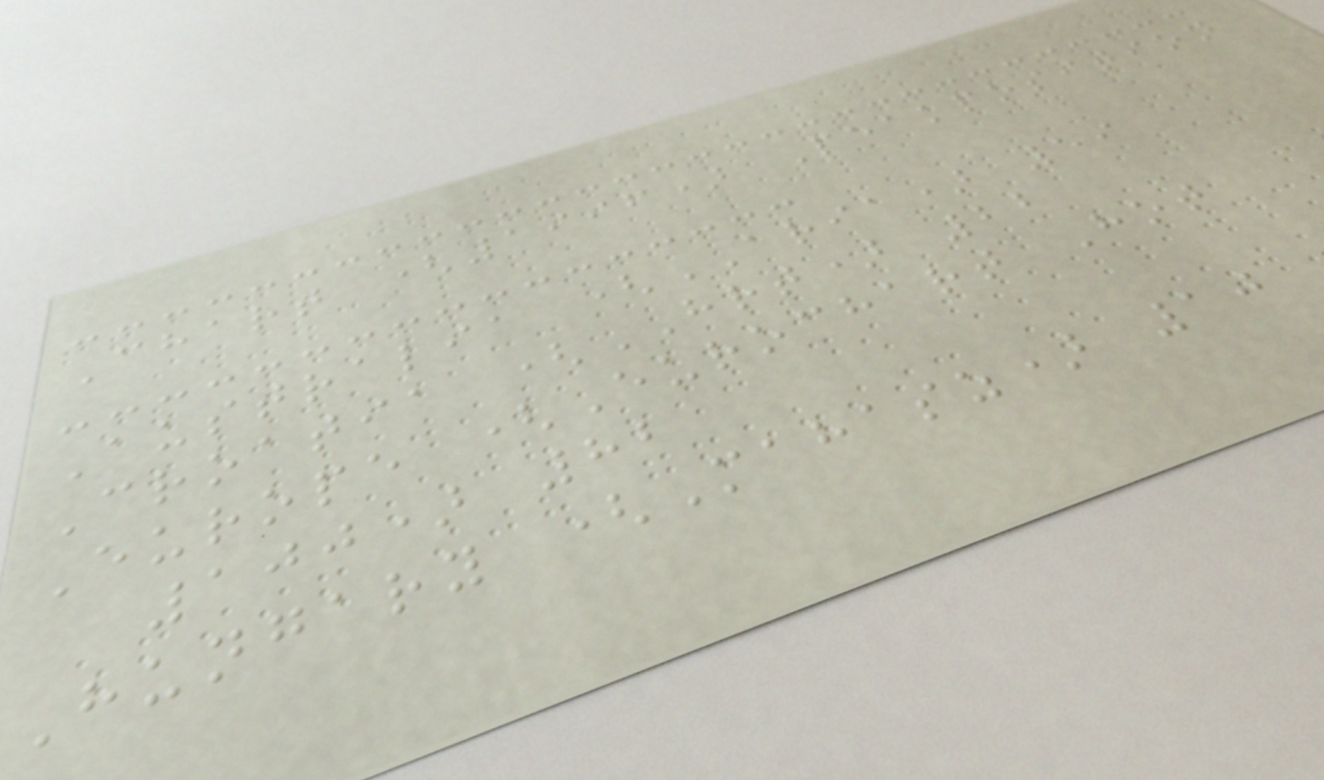Chart (1996) Peakposition
Australia (ARIA) 59
Croatia (HRT) 22
Europe (Eurochart Hot
100) 82
Hungary (Mahasz) 10
